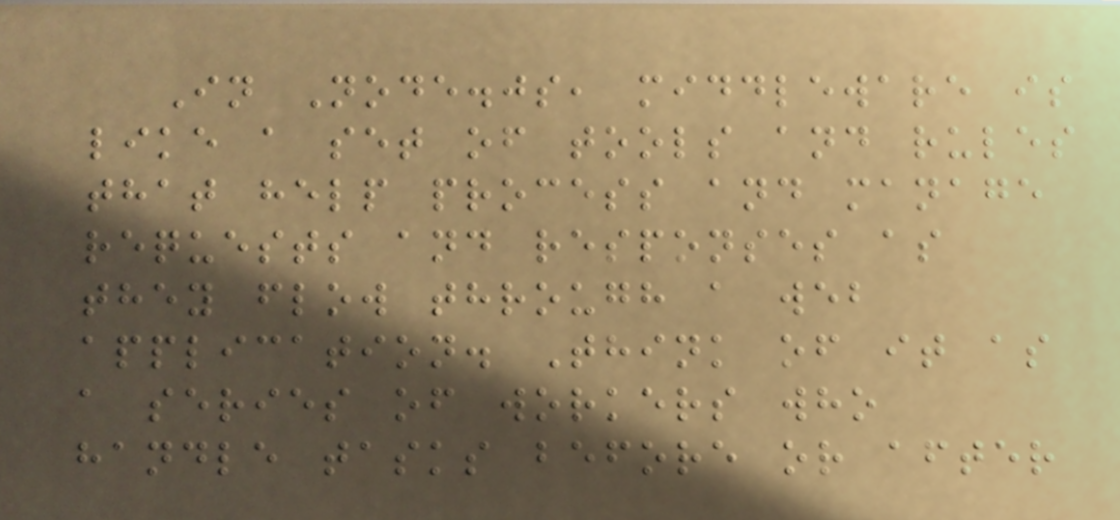In Node.js, middleware is
like a set of tools and rules
that help process and manage
requests and responses as
they flow through a web
application. Think of it as
a series of workers who
handle tasks before or after
